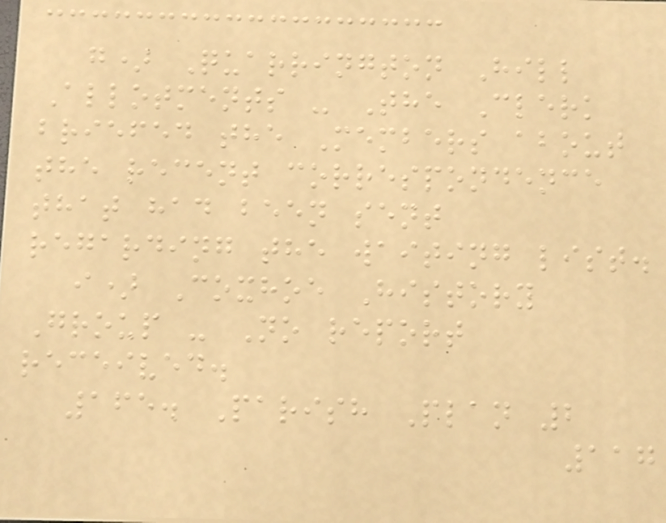g) Quarrington Hill
Allotments - The Clerk
briefed the Members about
the recent correspondence
that had been sent
regarding the waiting list.
i) Coxhoe History
Group - No report
received.
165. Parish Plan 2
117
